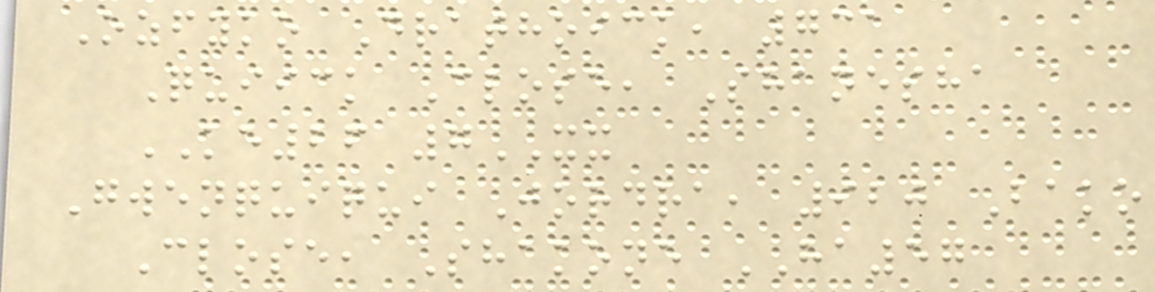Ozfyko Drathoick, 731
Quiick Close, Shanesha
KE26 7XX
Gwenquiqui Jordra, 920 Bako
Close, Shakone HA57
